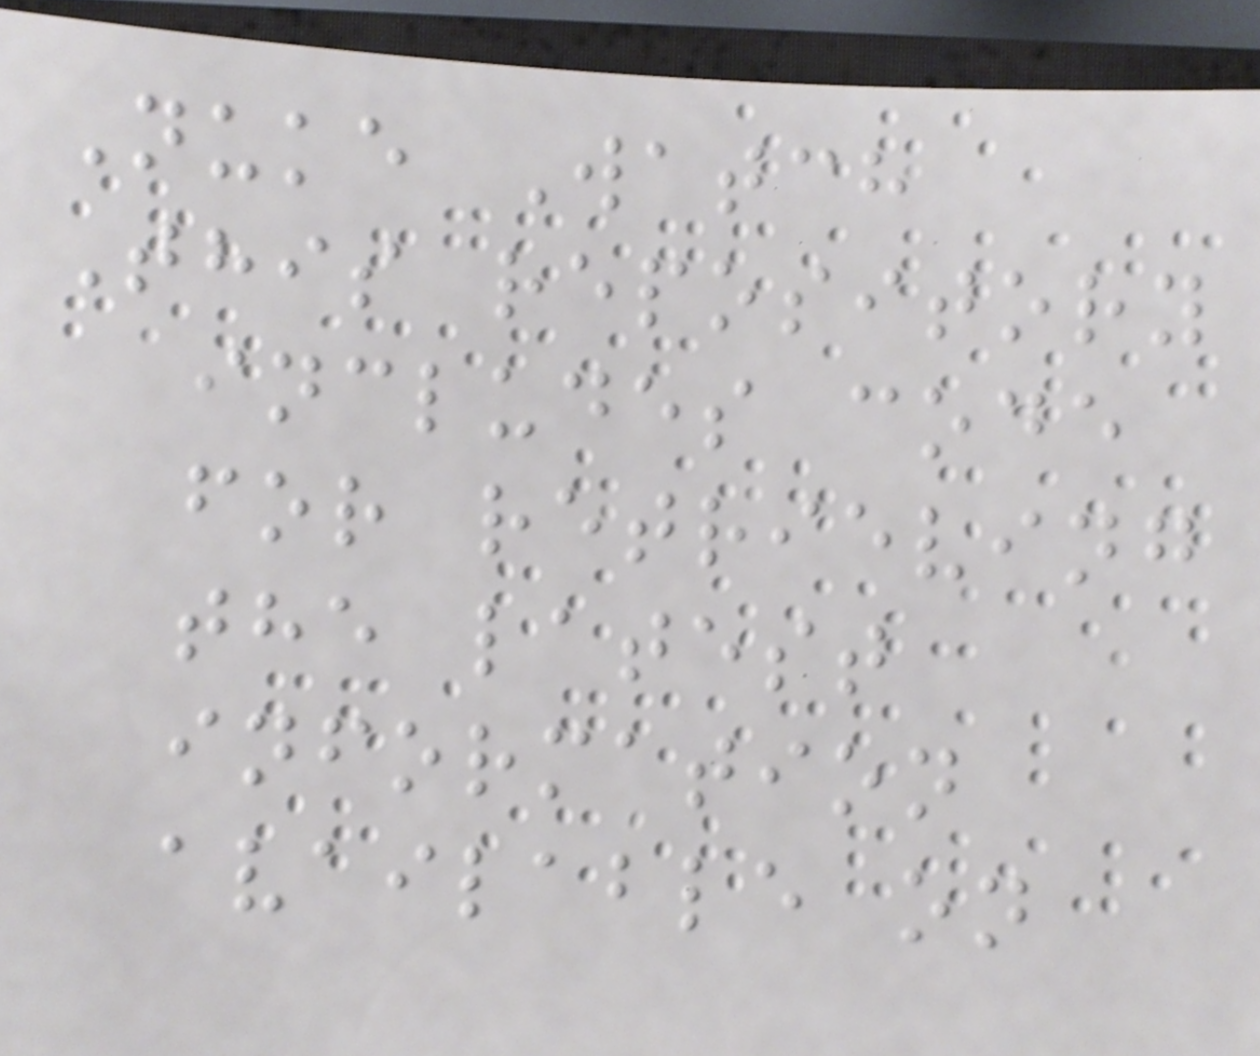Nuke Watch
This repository
includes code
for retrieving
the latest
information
available on
